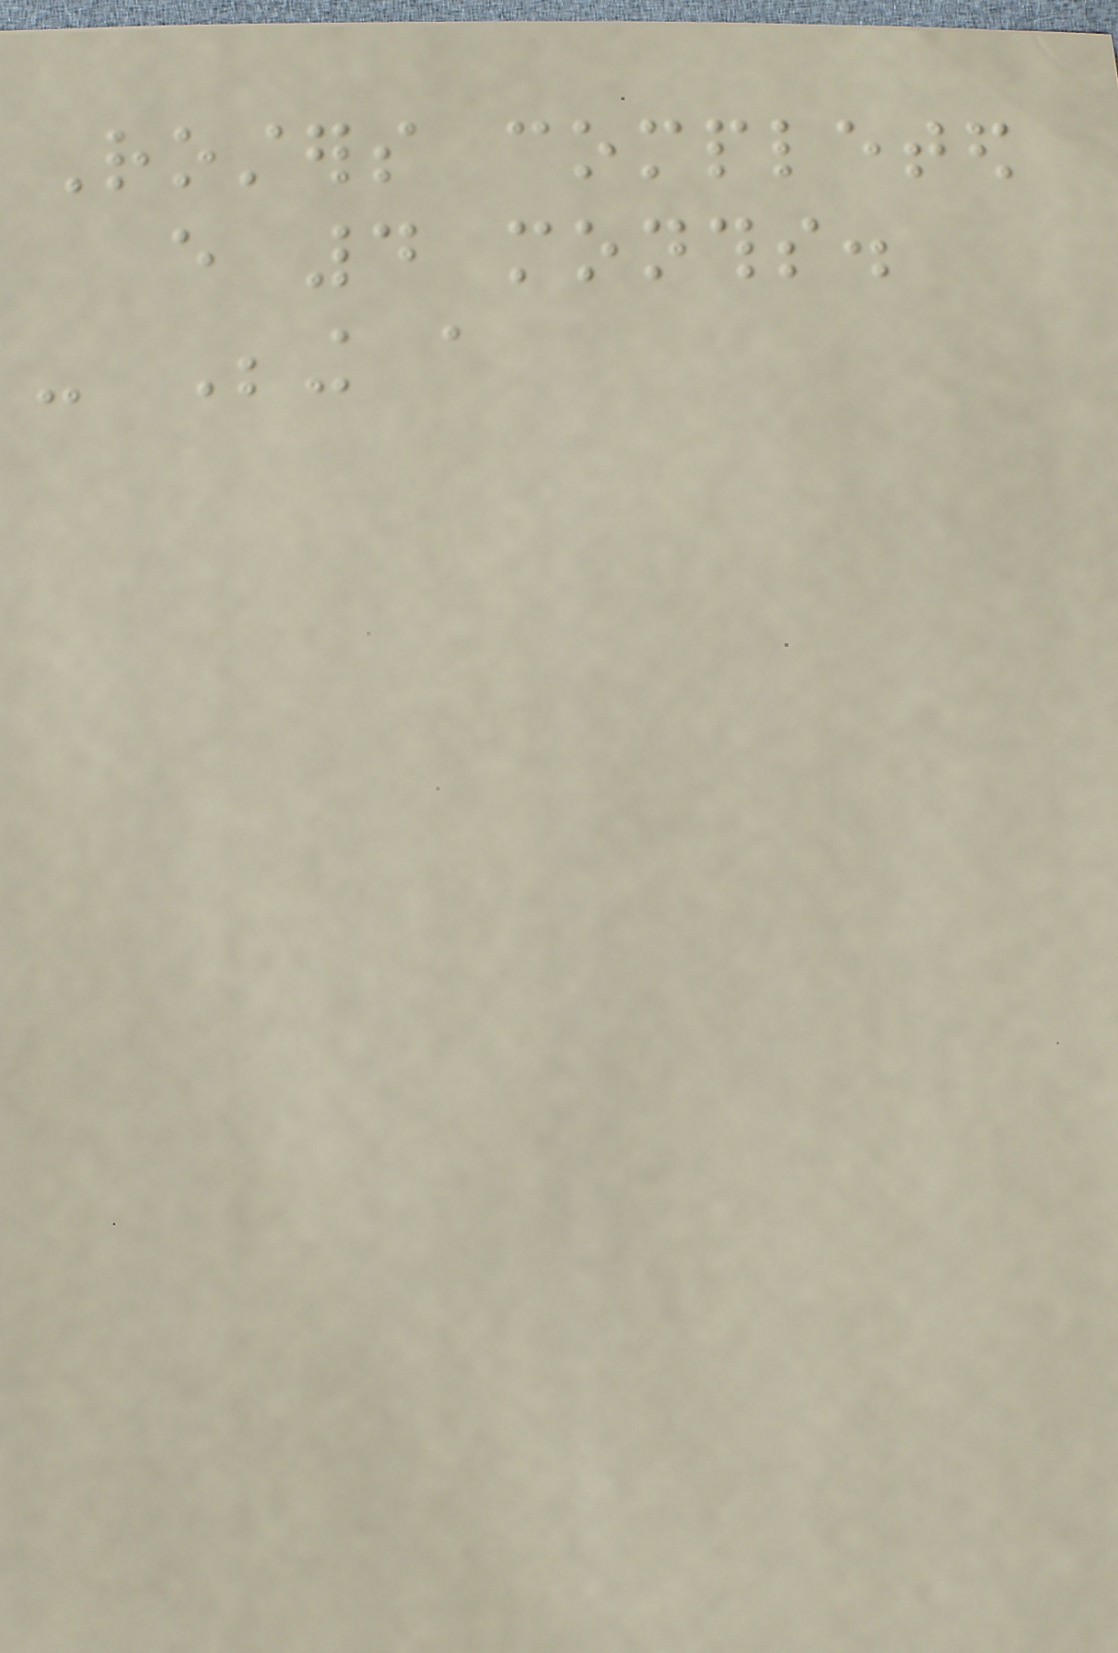Rosters completed
every 4 months.
- Being a
